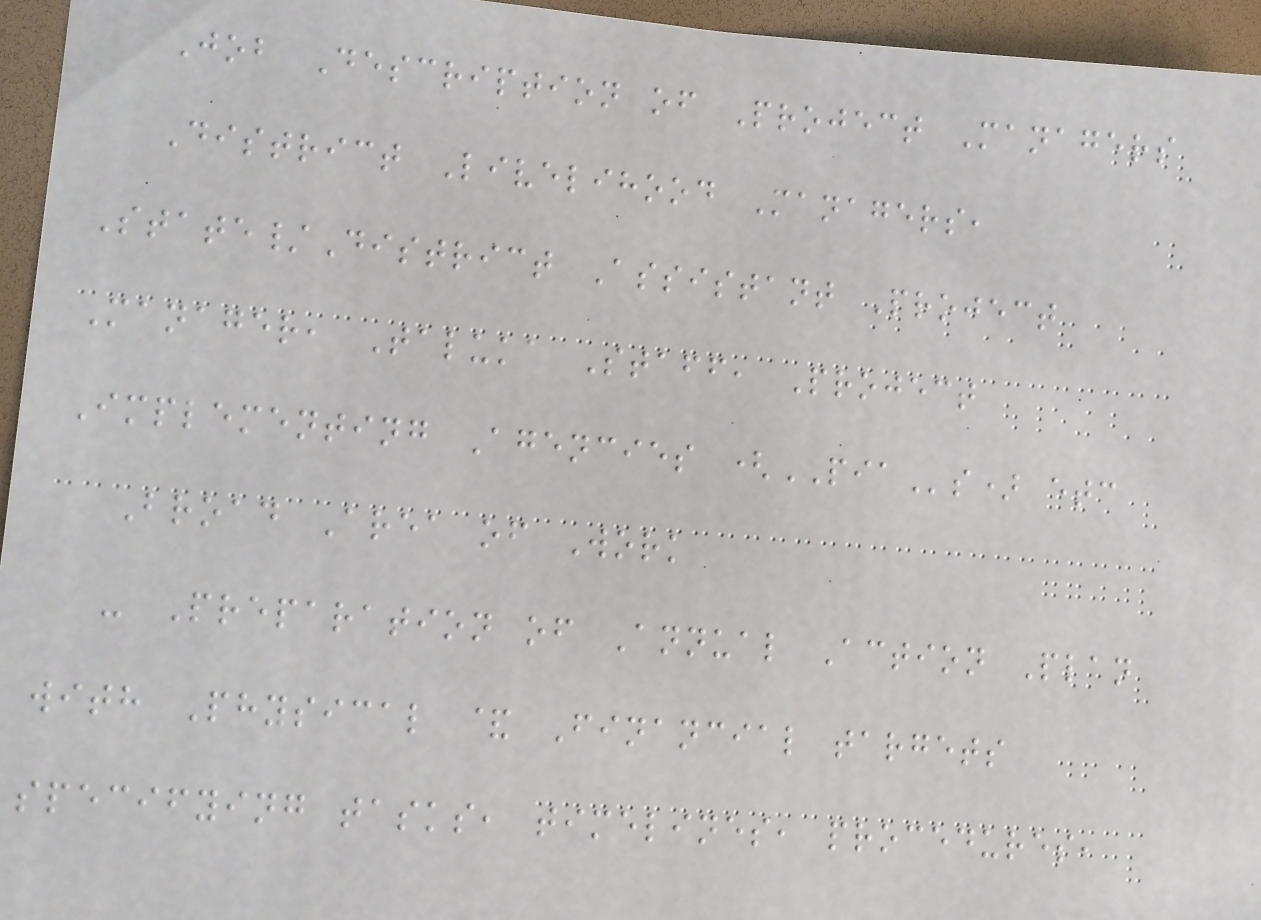Job Description of Project Managers
District Livelihood Managers,
State/District Assistant Project
Manager, Taluka Staff, Project
Implementing Agencies (PIAs) etc
Broad Area of Work
- Preparation of Annual Action Plan
with Physical & Financial targets
specifying tasks, timelines, procedures,
